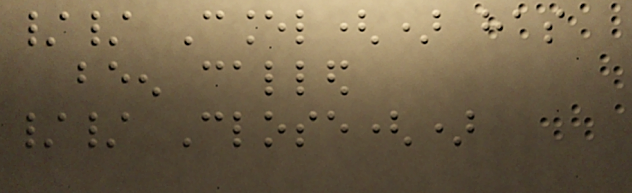// Cancel() has
been called
// Close()
